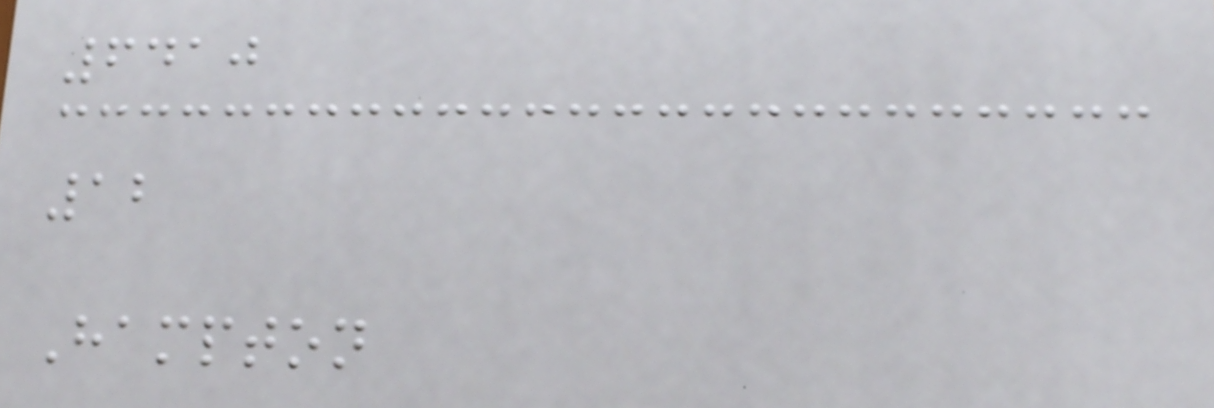6410
12
Hampton
